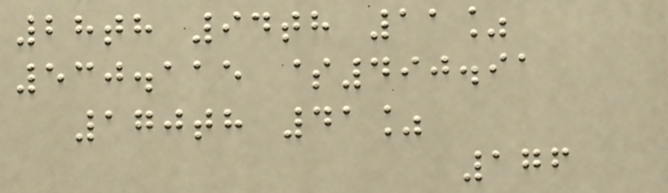28th 94th 11%
530.115 $490.91
170th 41%
176
